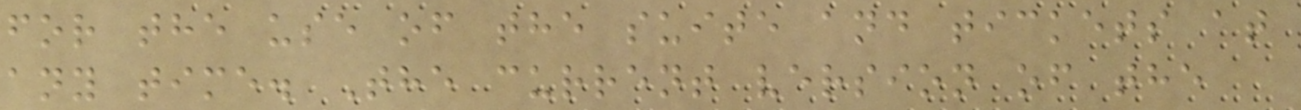for the use of the suite and tickets at
any time. The current version of the
